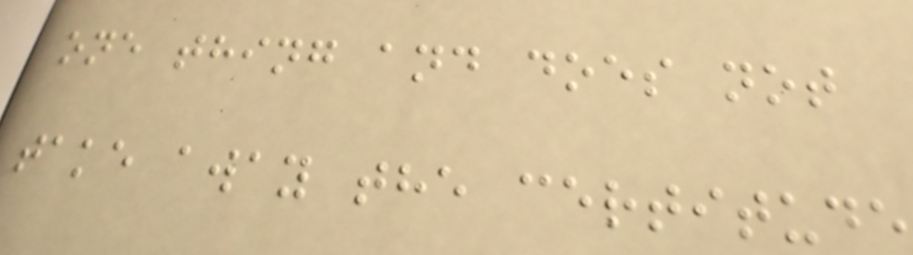one thing and does not
take away the certitude
